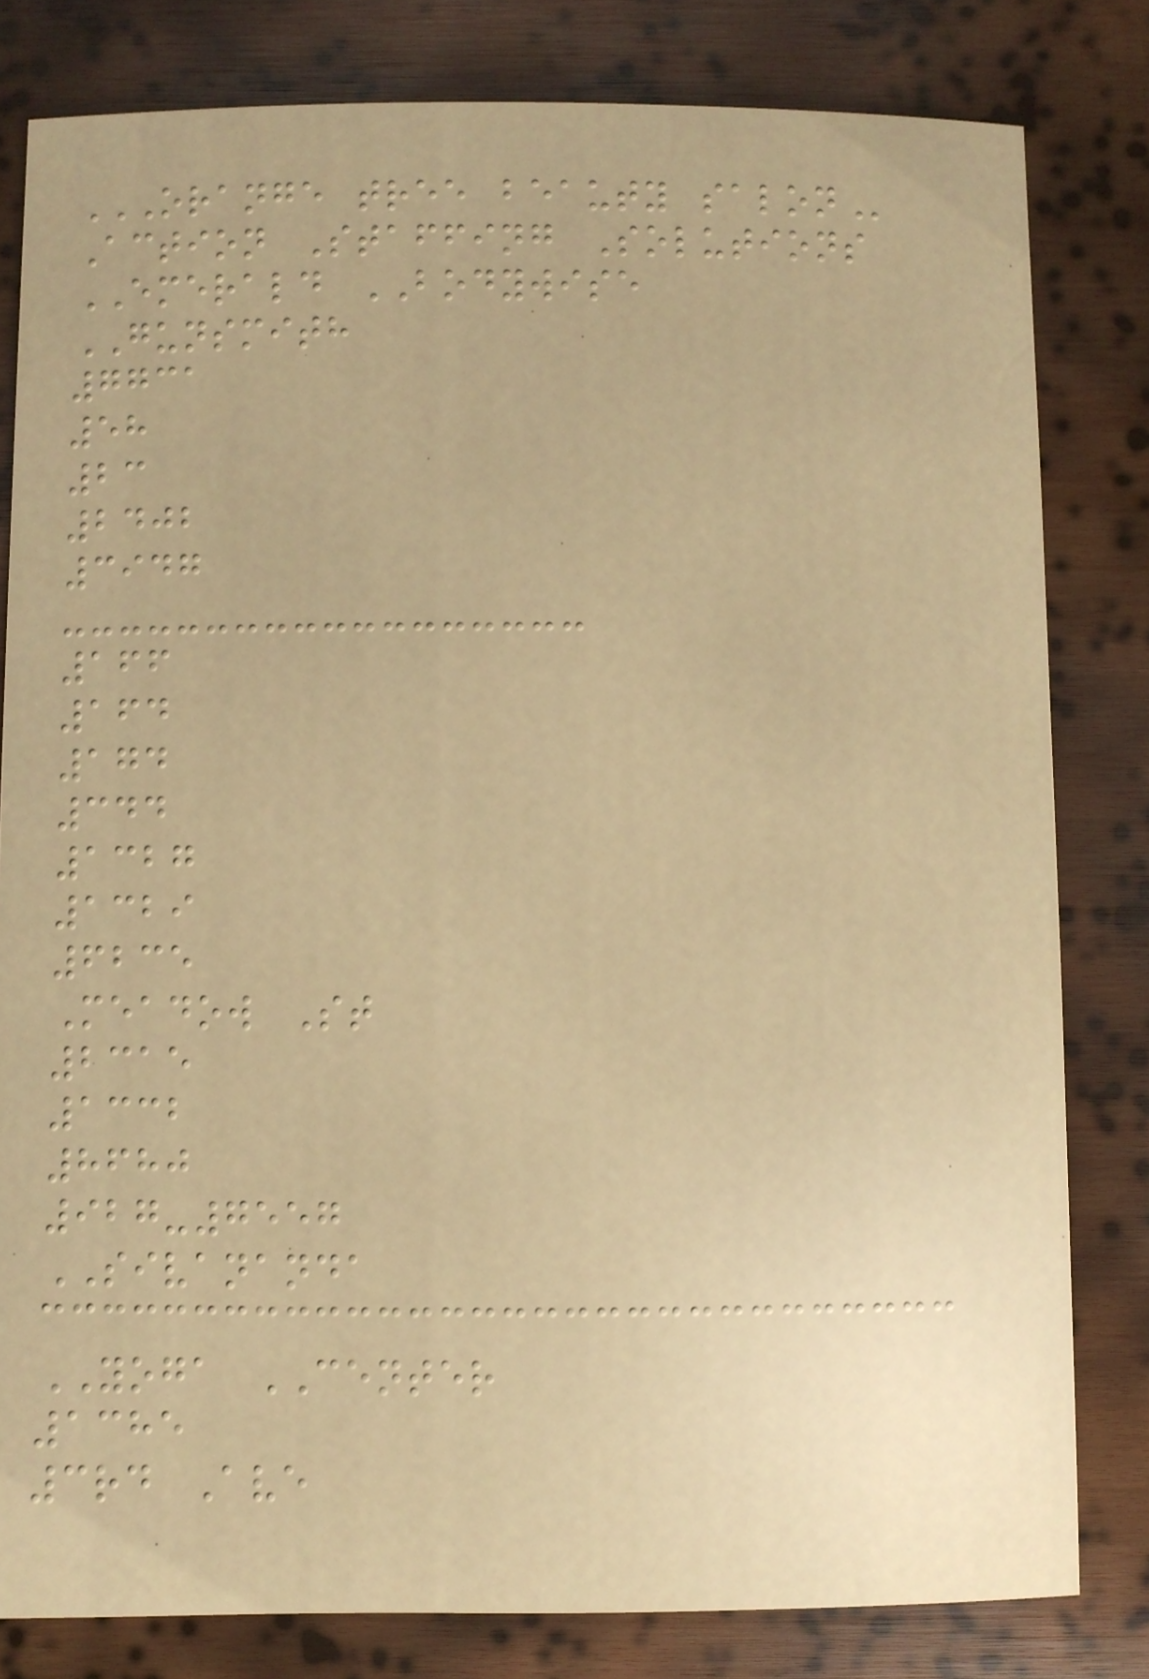ORANGE TREE BEAUTY SALON
Action Staffing Solutions
EMERALD BODYWISE
GUNSMITH
7731
58
23
2402
3947
166
164
174
344
1327
1329
6235
Meadow St
2315
1332
8680
927-7557
SIVANANDA
YOGA CENTER
1385
3rd Ave
